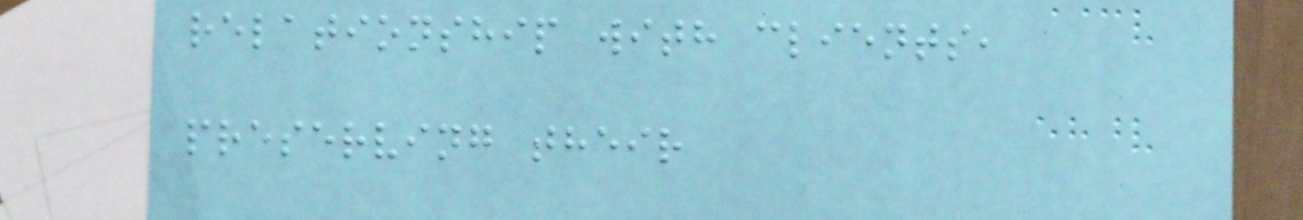relationship with clients,
preserving their
